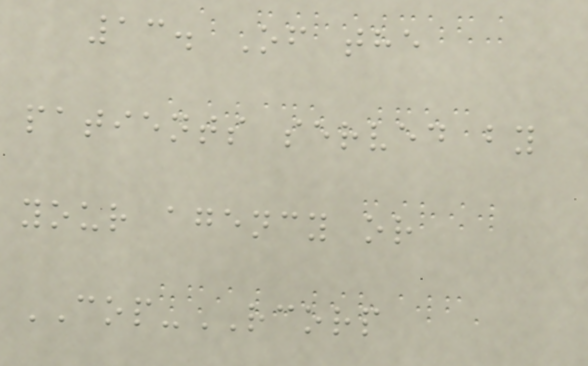13. Of the
patients served by
your agency or
COP-RCORP
